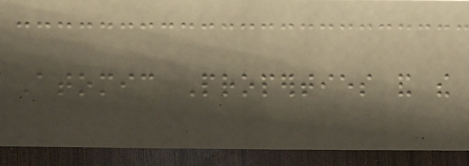Atomic Properties and the
